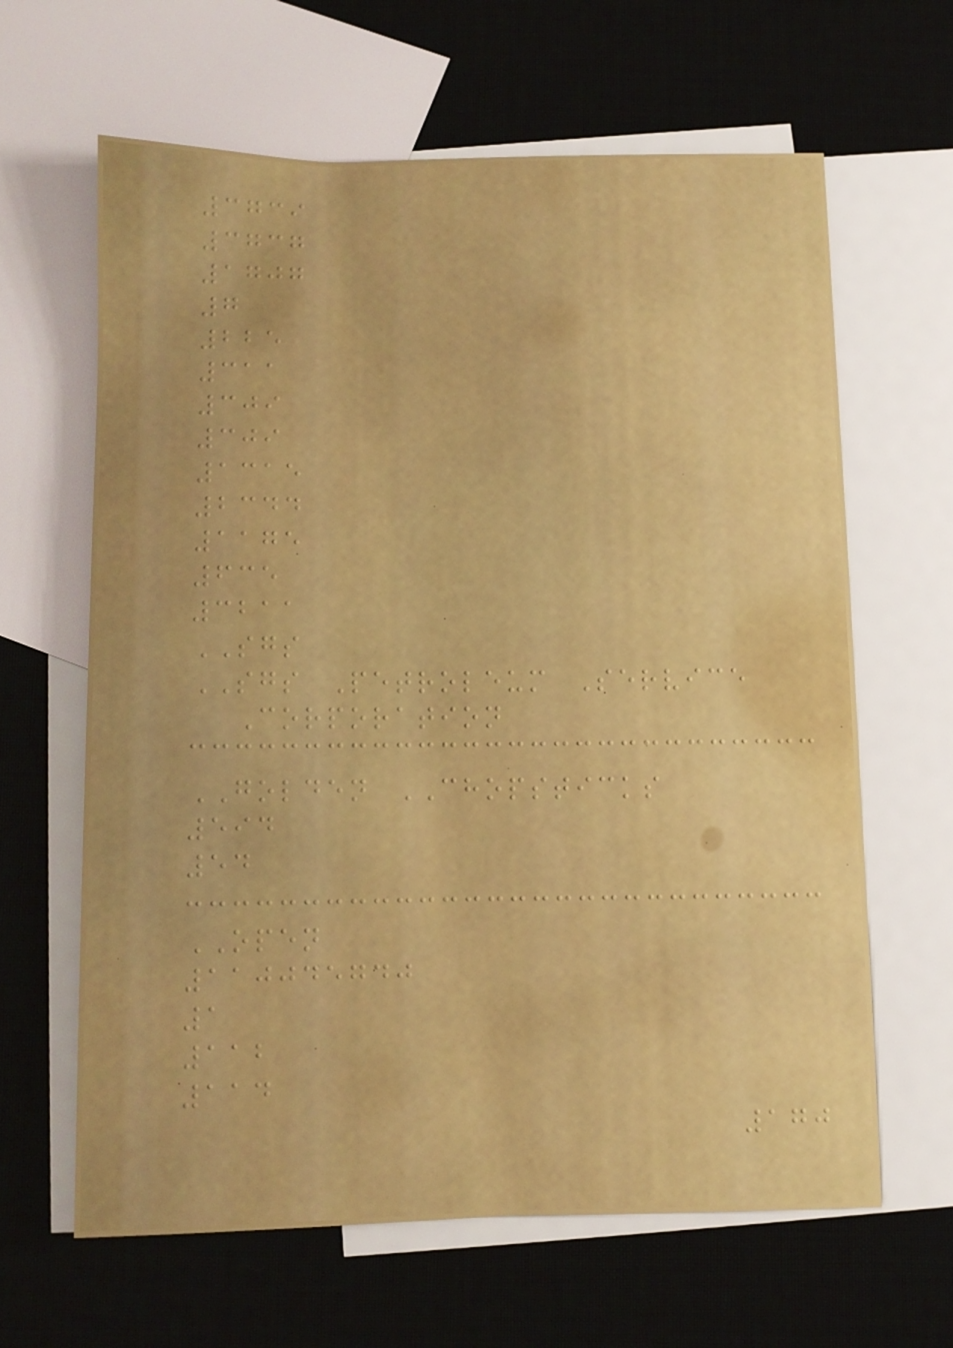3739
3737
1707
7
225
311
309
309
1315
2344
1175
635
3211
SGS
SGS Petroleum Service
Corporation
GOLDEN CHOPSTICKS
594
54
OPEN
110045740
1
112
114
170
